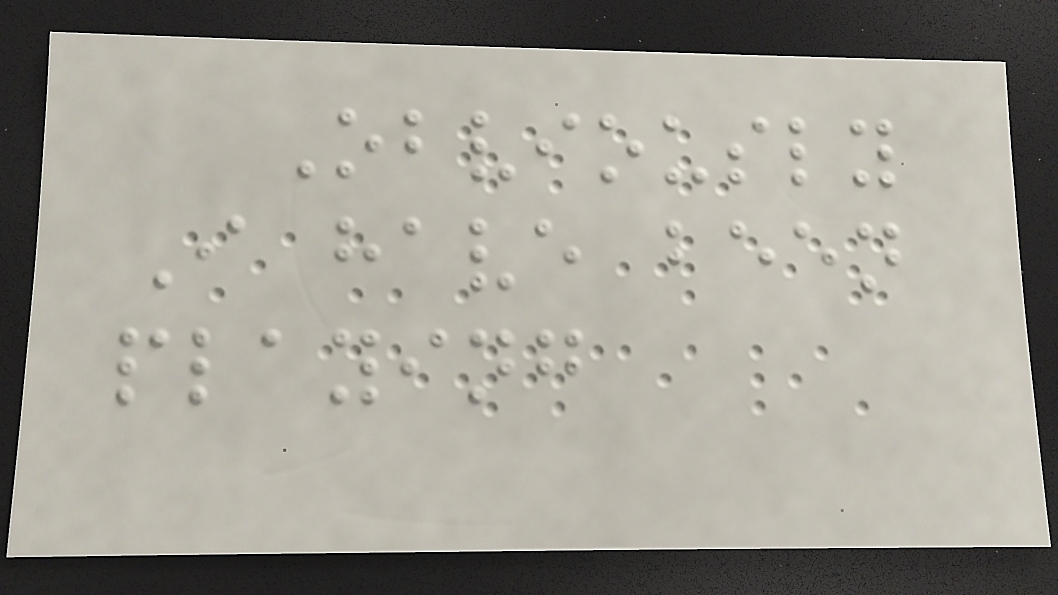Obviously
I have been
playing
